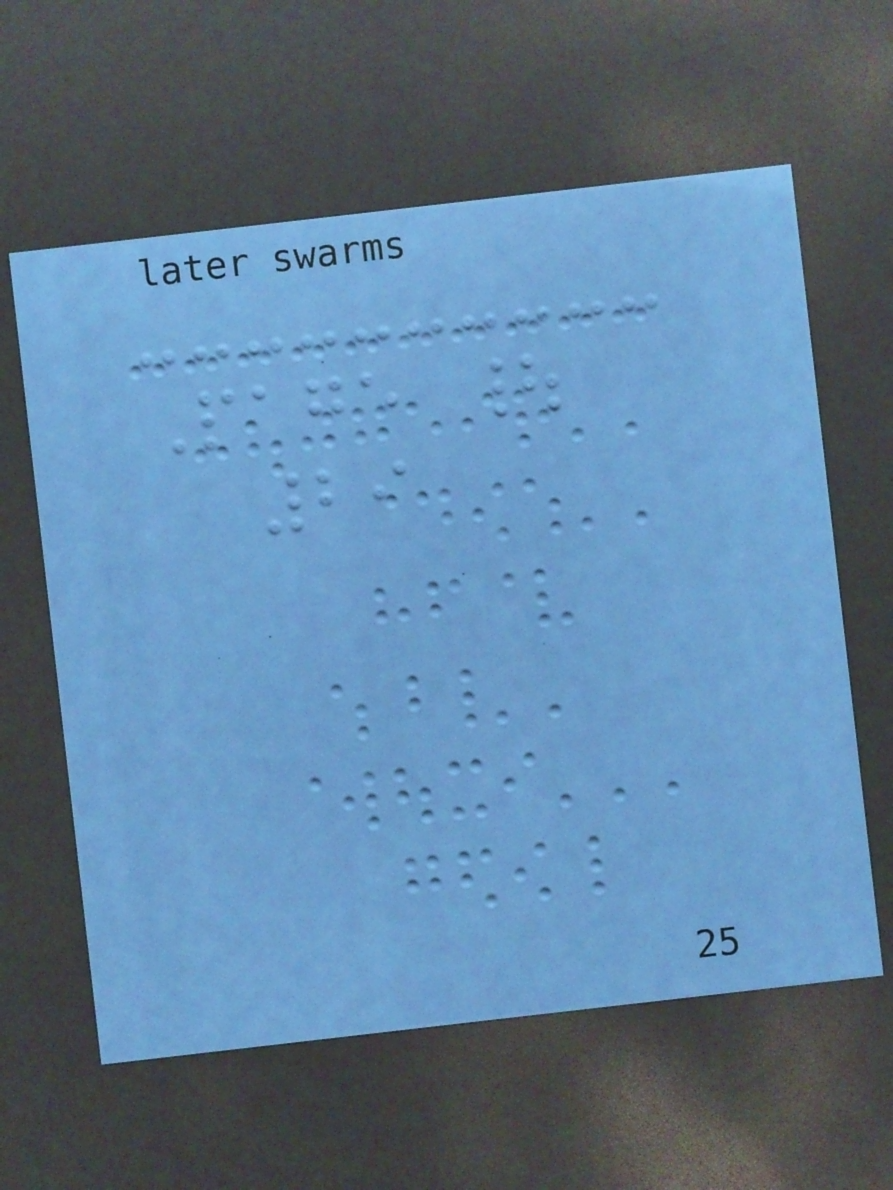Page |
29
